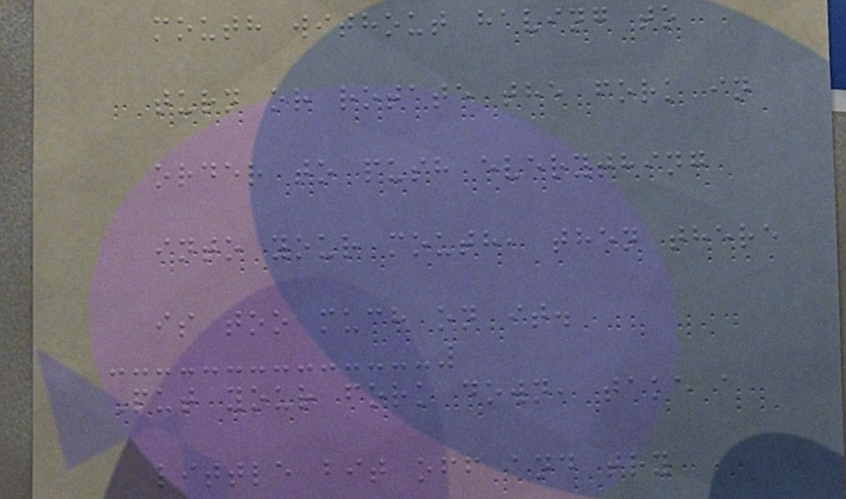mouth without having to
turn or rotate the fork in
order to push everything
into your mouth, then there
is too much on it.
Put your fork down, take a
little bit off and try
